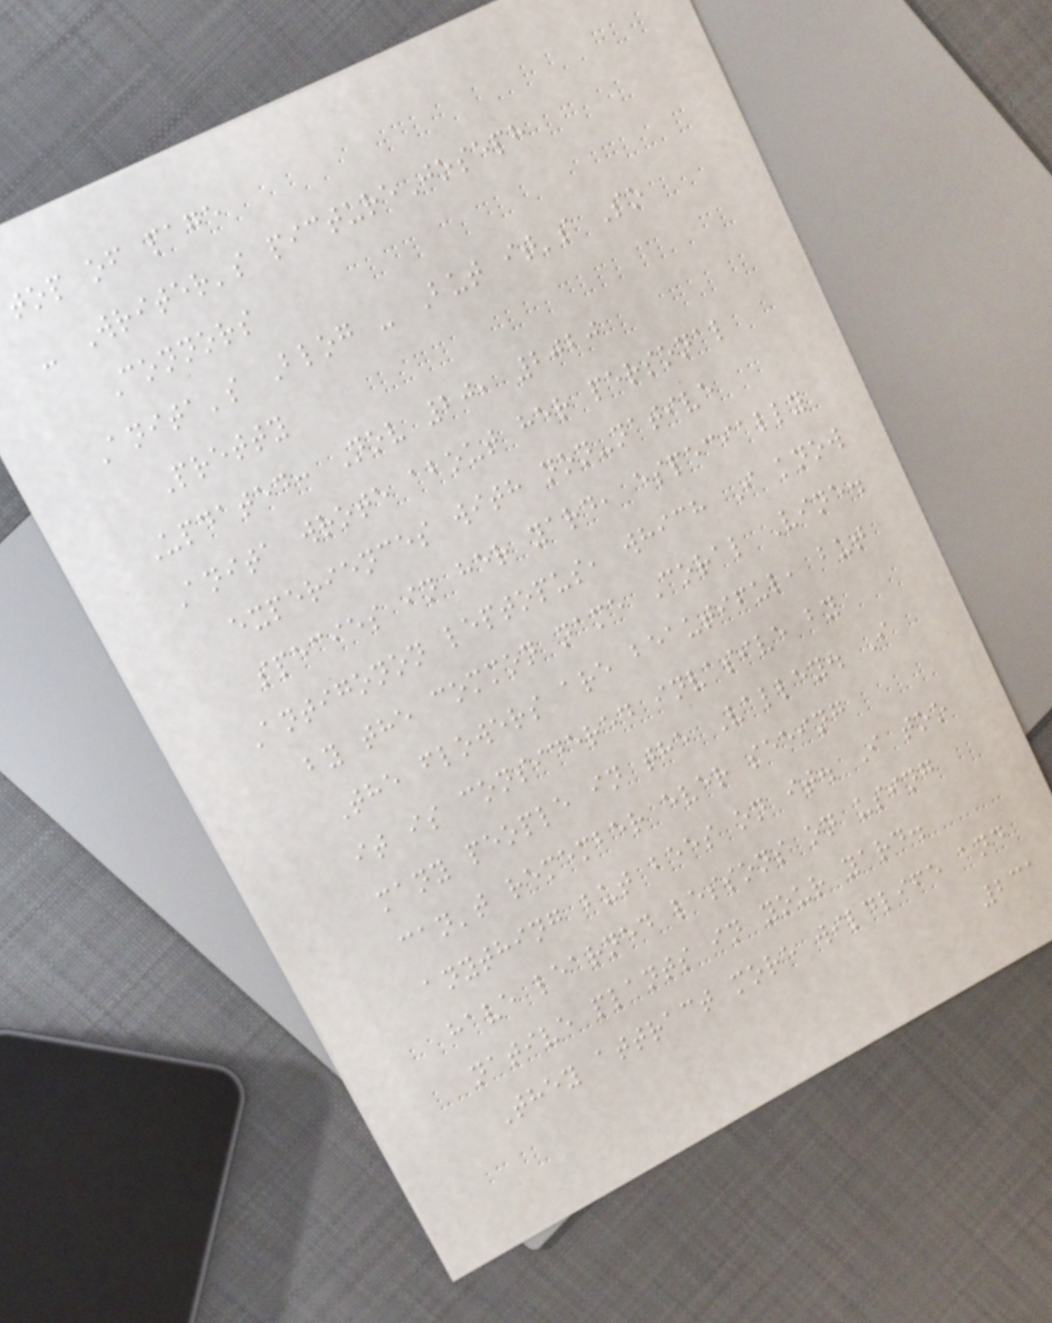top of page
- Writer's pictureJoseph
Connors
Anita's Blog - But it's So
Pretty
Updated: Nov 20, 2020
Anita wrote about her personal
experiences with non-native
species in her yard, especially
Antigonon leptopus, which I know
by the common name Coral Vine.
The flowers are beautiful, but
it is considered invasive by
many people in the Valley. I
can't remember ever seeing
anything but bees on it. I too
have learned lessons on using
native plants in your yard.
They attract more wildlife and
231
